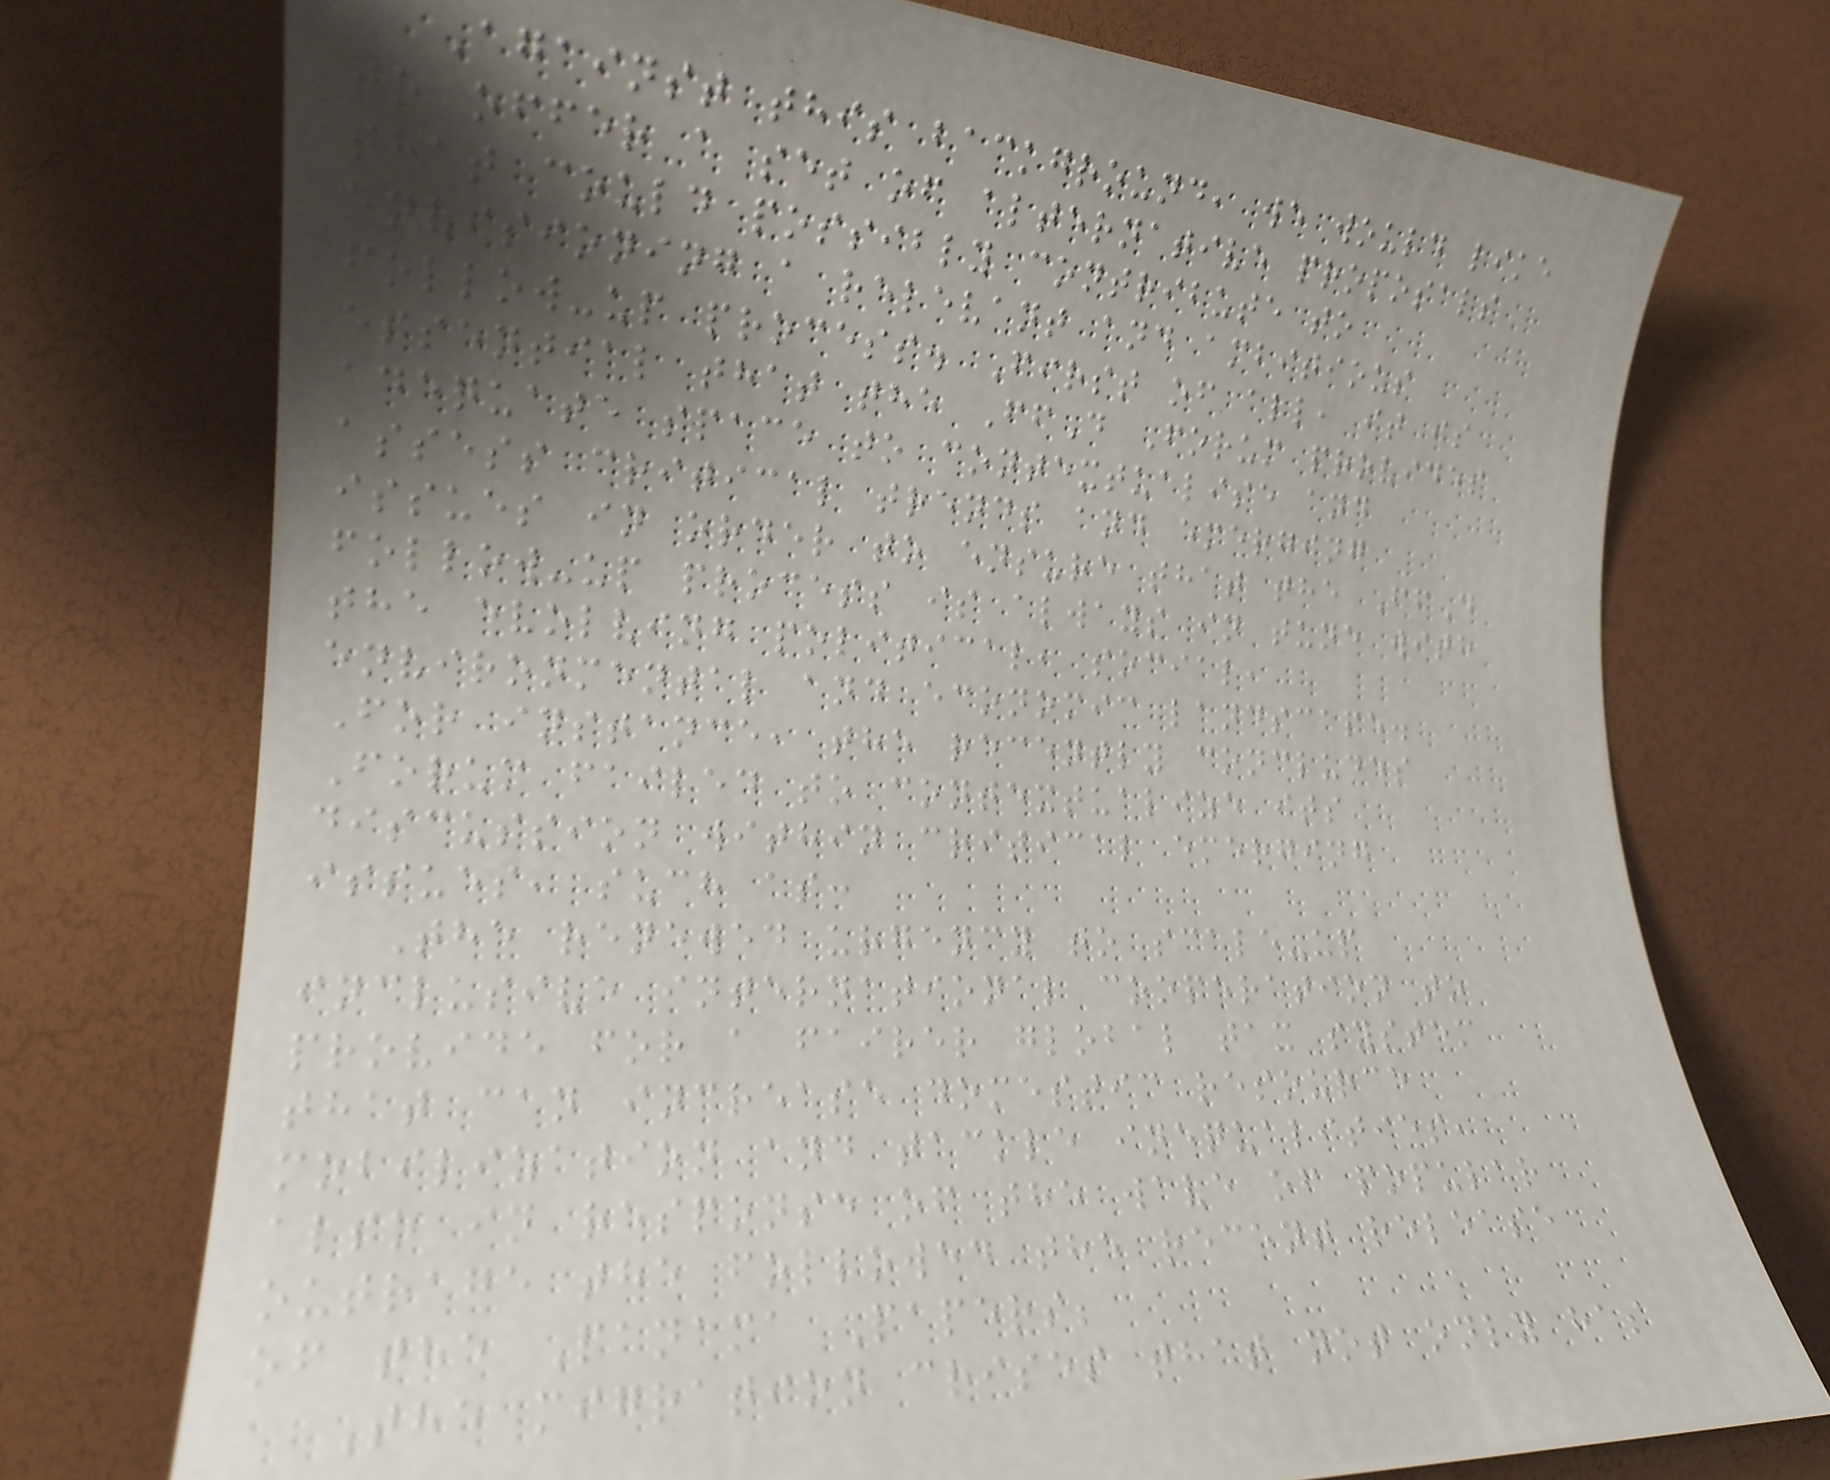Against this background, we would like
to offer a set of alternative proposals
that could possibly contribute to
envisioning a relevant and ambitious
follow-up process. First of all, it is
essential that the FfD Forum provides
adequate space to contextualise and
assess critical trends and emerging
issues in order to ensure that the FfD
follow-up process is always in tune with
the evolving political, social,
environmental and economic landscape.
For instance, the recently concludes
Forum failed to contextualize its
discussion within critical emerging
issues, such as:
The renewed urgency to scale-up
inclusive international cooperation to
provide for a fairer global tax system
that can increase domestic resource
mobilization and tackle inequalities,
also in response of the wave of popular
outrage the followed the recent release
of the Panama Papers;
The migration crises that not only has
